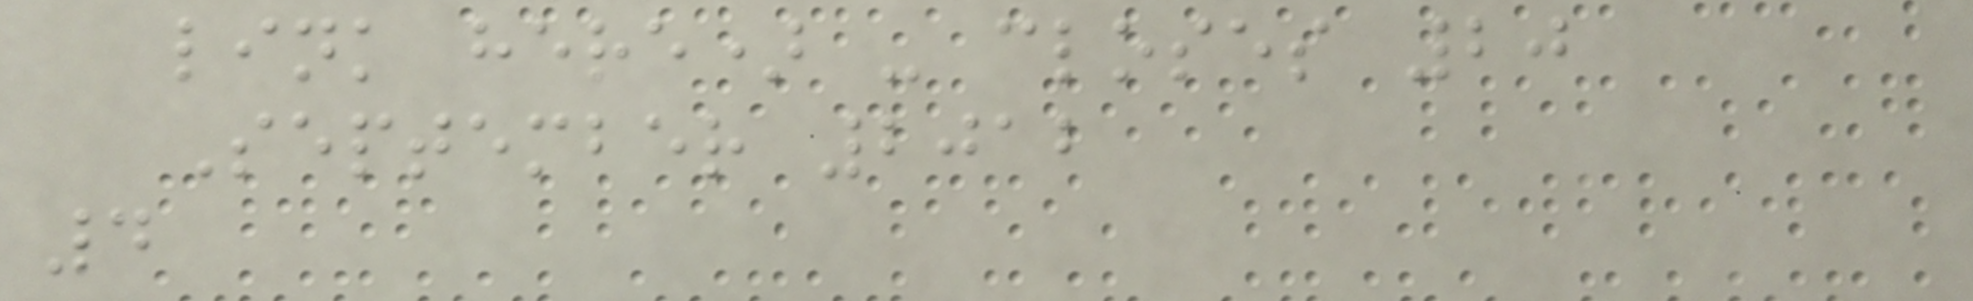link here) - closes 20
September 2012
4
